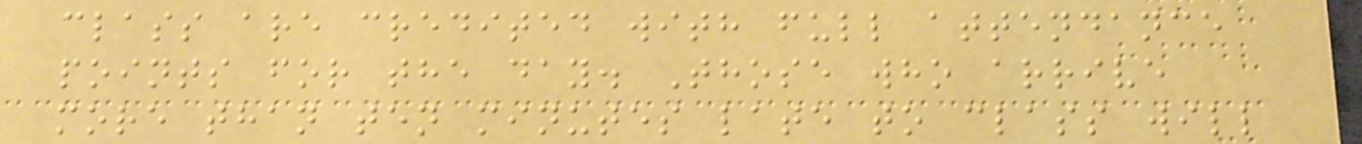class are credited with full attendance
points for the day. Those who arrive
more than ten minutes late to class will
